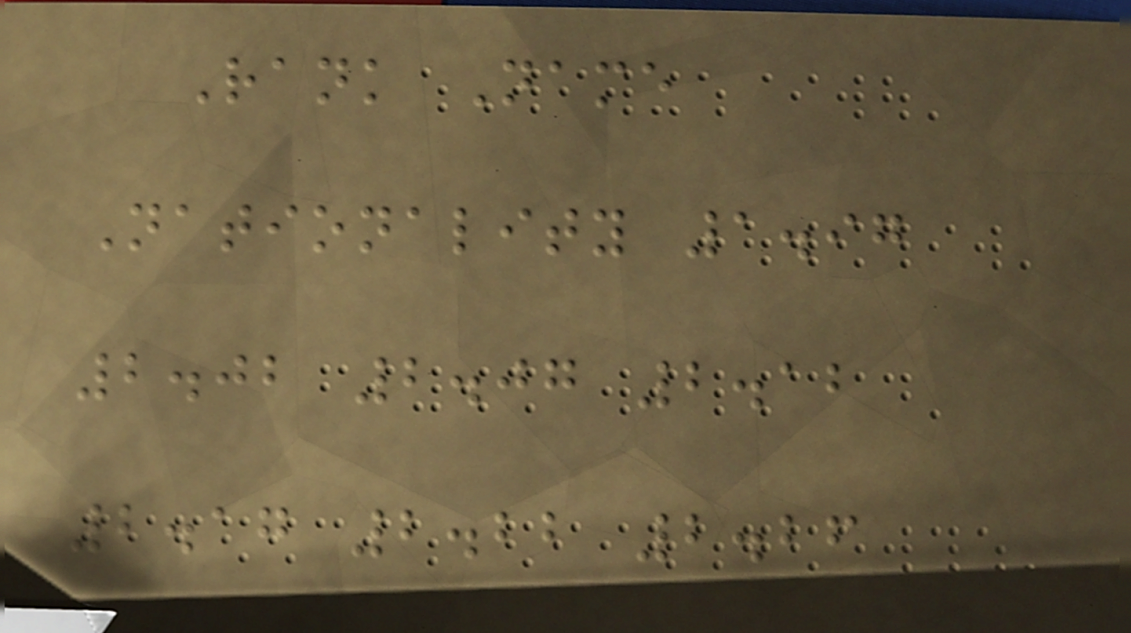Rank Name
Nationality 1.97
2.02 2.07 2.12
2.17 2.22 2.26
